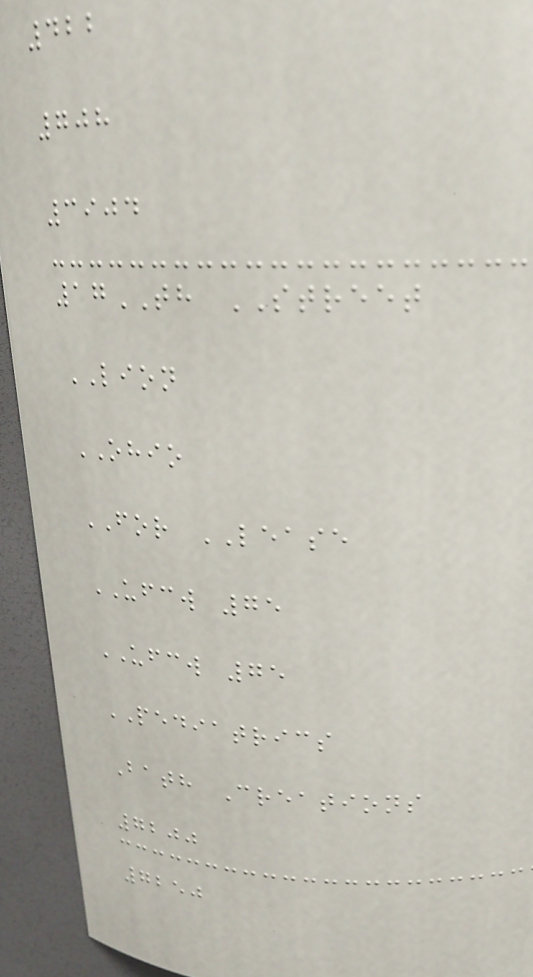422
708
3904
17TH STREET
LION
OHIO
FOR LEASE
UFCW 75
UFCW 75
PEDIATRICS
Bath Creations
7200
7250
